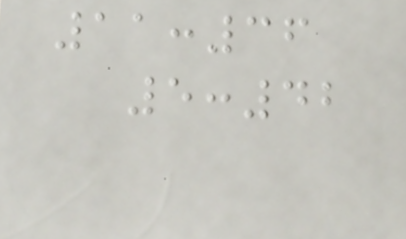11:36
5:42
